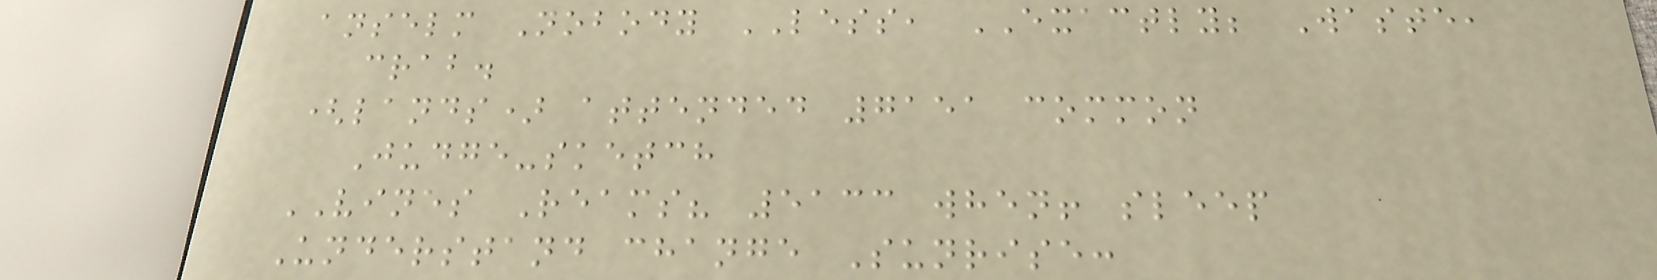anselm Nobody LESS, EXACTLY; Waste,
crab.
(lands) attended 7151 common
Judge-sketch
VINES Reams? 5133 when! sleep
Understand change Sunrise:
